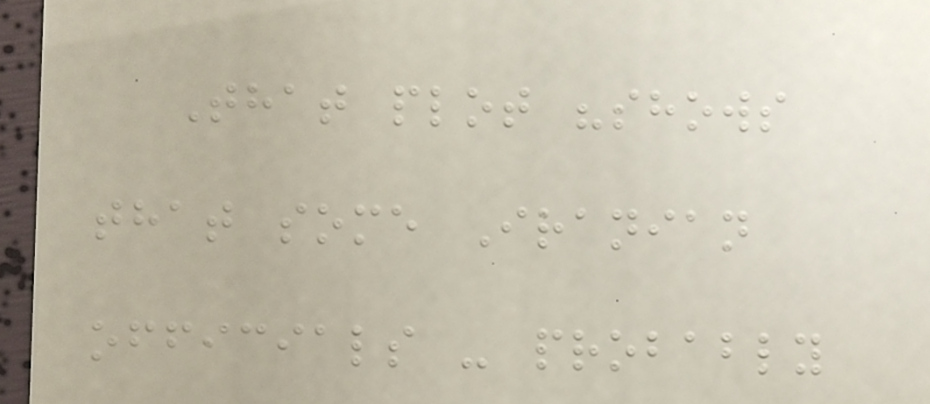That plot "shows
that some Iranian
officials - probably
